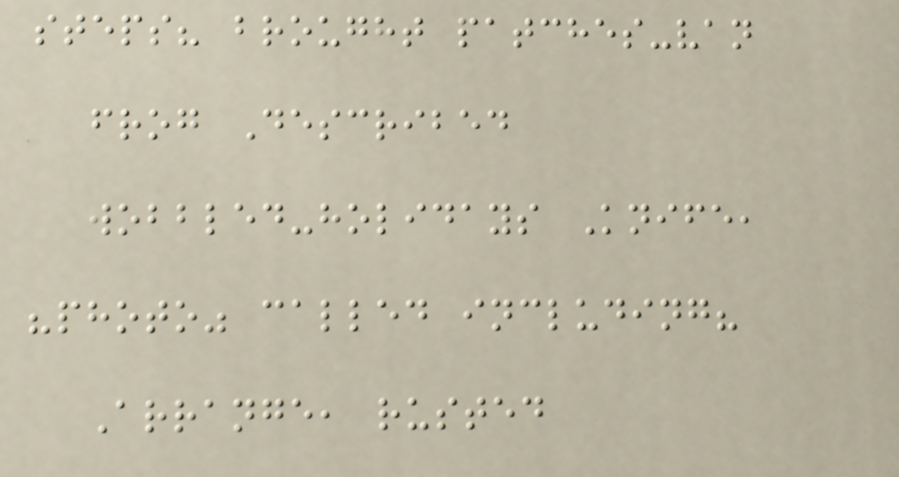steps? brought patches-van
frog Described
wobbled-holidays Knife,
"photo" called including?
Arrange, rusted
